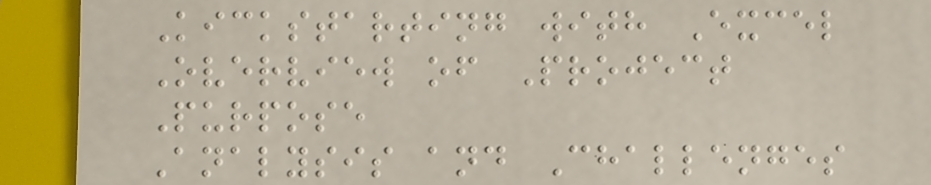Kickstarting with Excel
Overview of Project
Purpose
Analysis and Challenges
